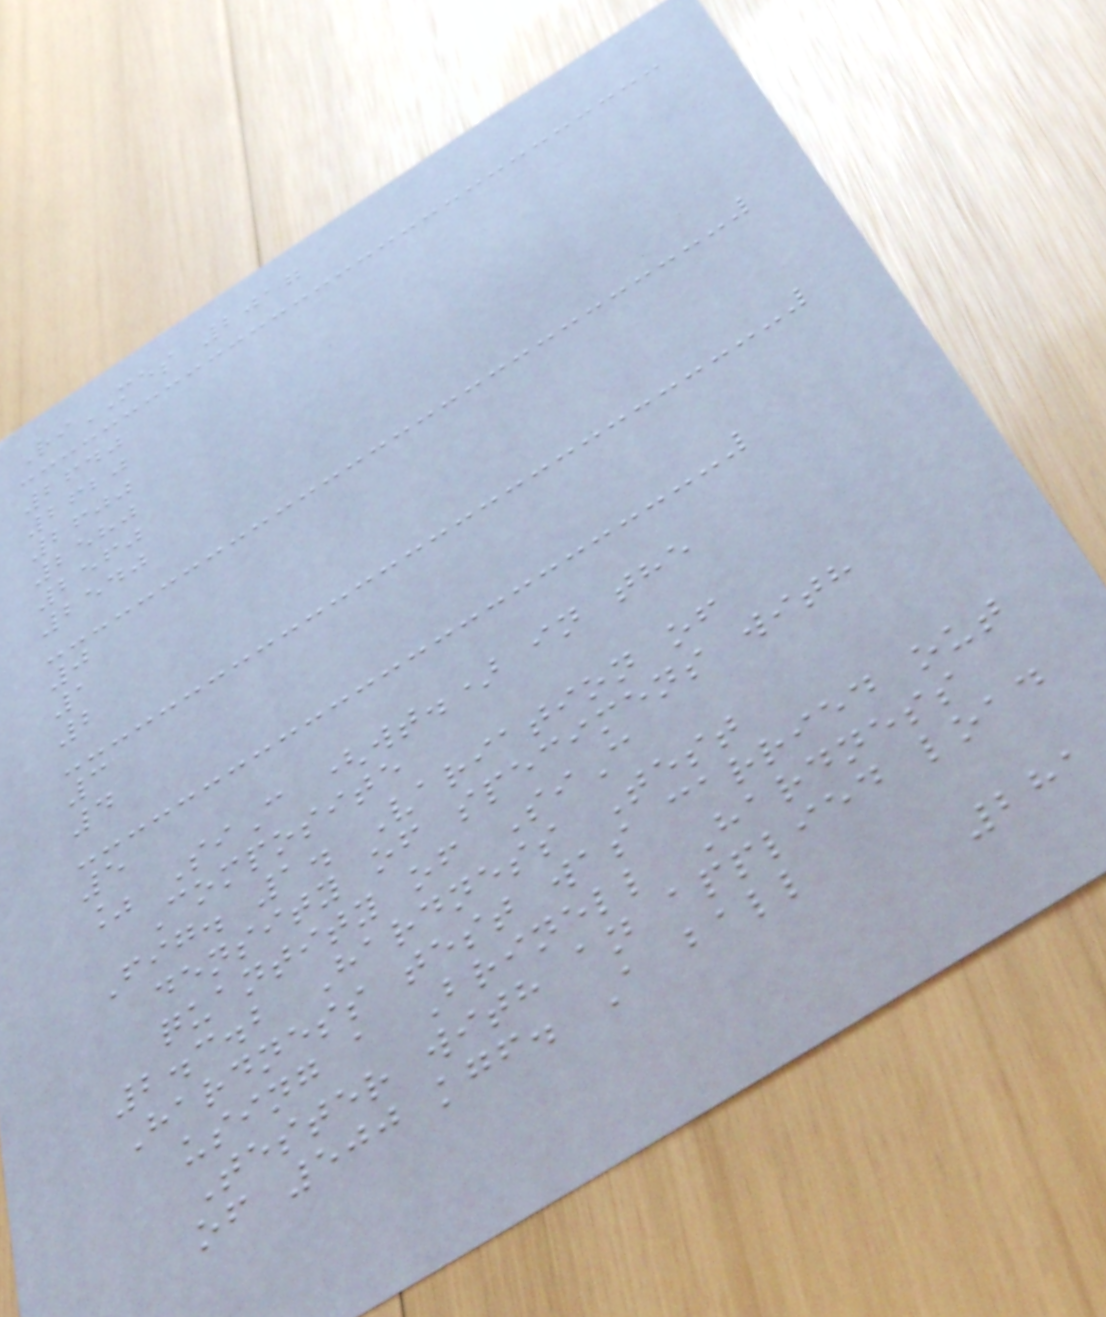RiMES 2017
2640
2620
2600
2580
2560
2540
0
1
2
3
4
5
% SiC (wt.) in the
Composite
Fig. 1. Variation of
density of specimens with
quantity of SiC
2.3.2 Hardness Test
Hardness test was carried out
using a Brinell Hardness
Tester with an applied load
of 500 kgf. A ball
281
